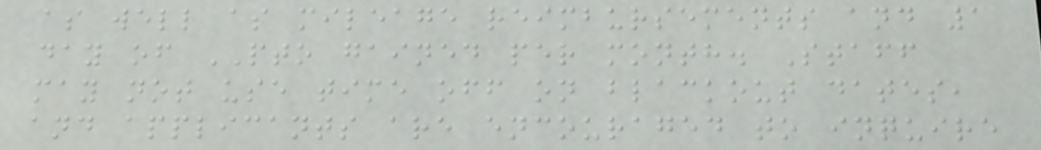as well as mileage reimbursements and 1
day of PTO gained per month. Staff
may not use time off on blackout dates,
and applicants are encouraged to inquire
